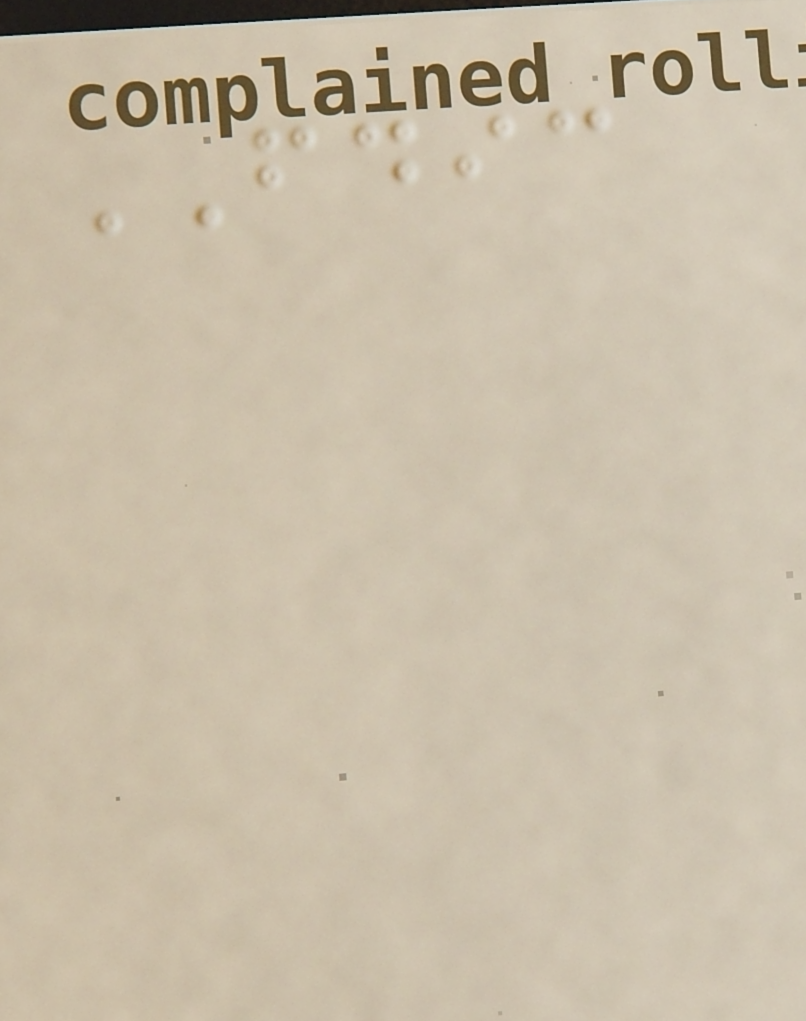FDIC
